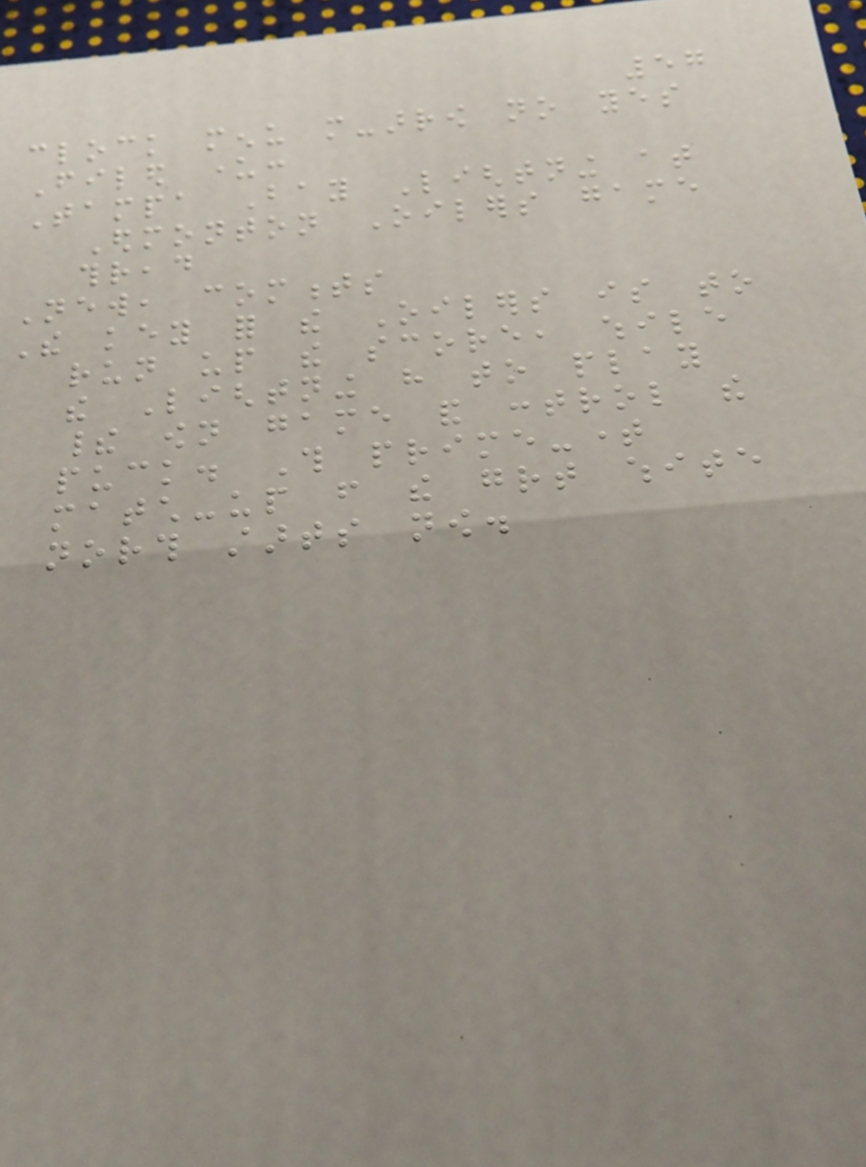57
clock menu more-arrow no yes
Filed under:
Tampa Bay Lightning at
Edmonton Oilers game
thread
New, comments
The key for the Oilers is to
run up the score, while
the Lightning have to play
their own game and control the
puck. This prime-time
match-up from the great white
north starts now.
